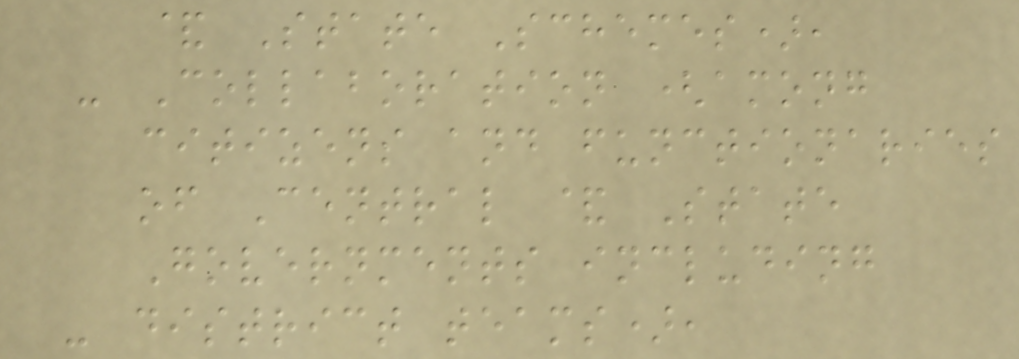& State Schemes),
- Collaboration (among
citizens and functionaries
of Central & State
Governments including
- district teams),
